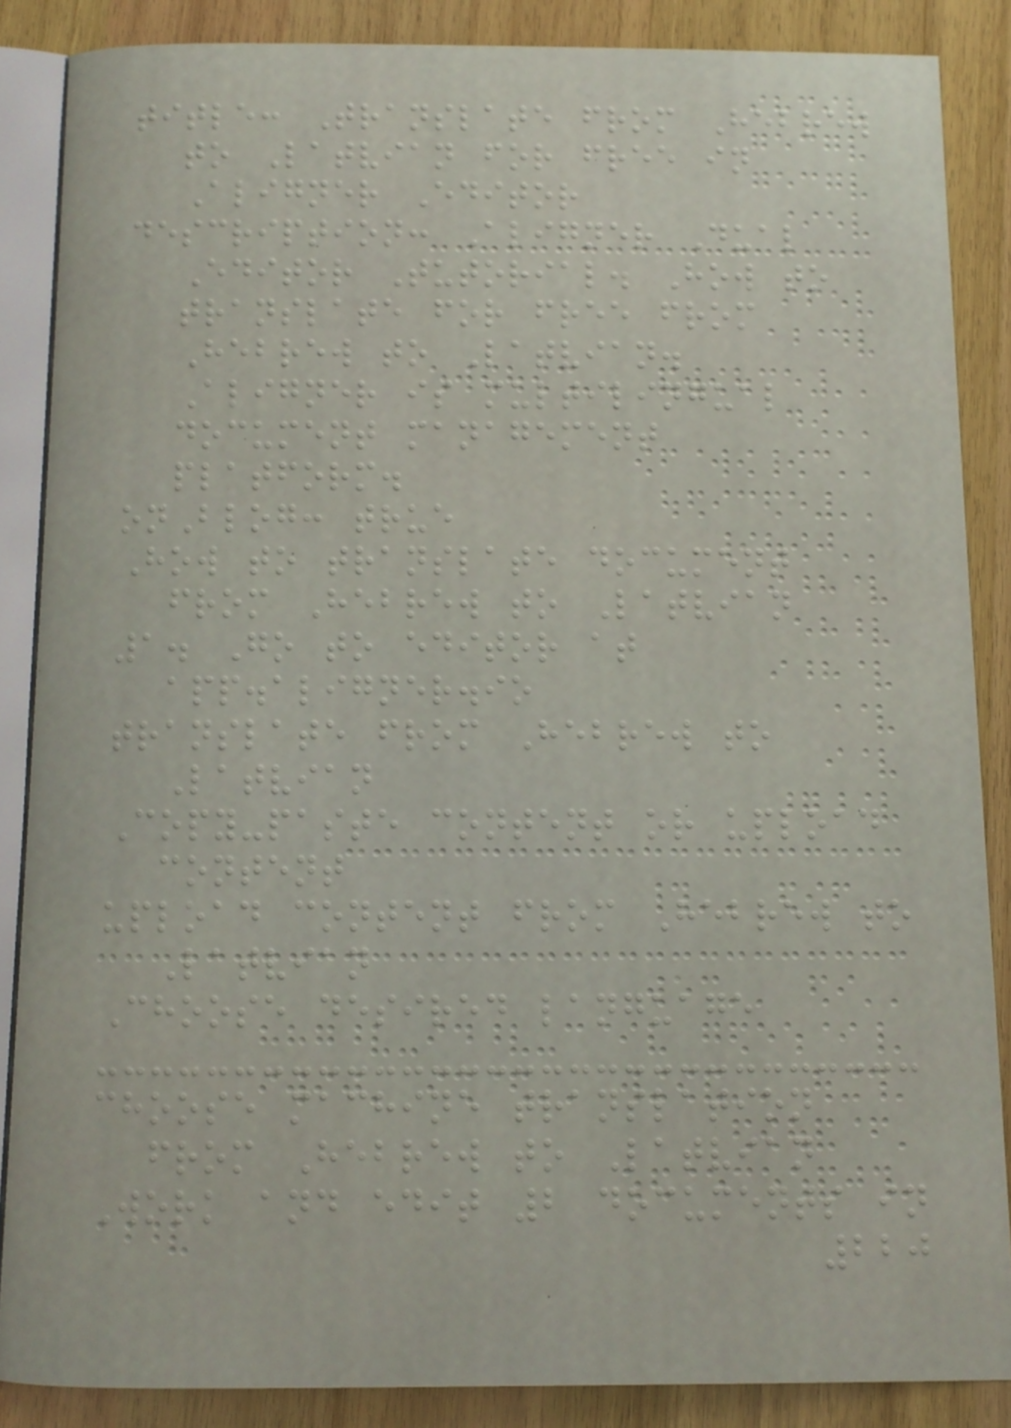title: Translate from Hebrew
to Latvian for free in
Aligner Editor
description: Aligner Dual
Editor Tutorial. How to
translate for free from
Hebrew to Latvian.
Aligner is multilingual
document management
platform.
onBlog: true
How to translate document
from Hebrew to Latvian
1. Go to editor at
app.aligner.io
translate from Hebrew to
Latvian
Copy-paste content or upload
content
upload content from Hebrew to
Latvian
Choose desired language
choose machine translation
from Hebrew to Latvian
Work and edit 2 documents in
220
